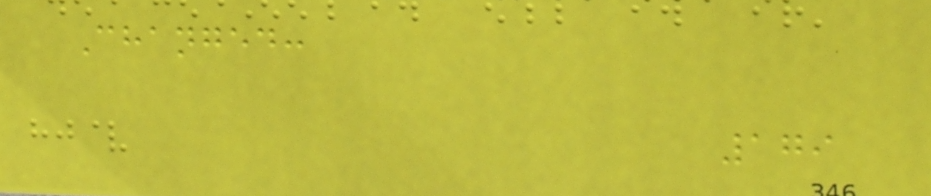Changed:
179
